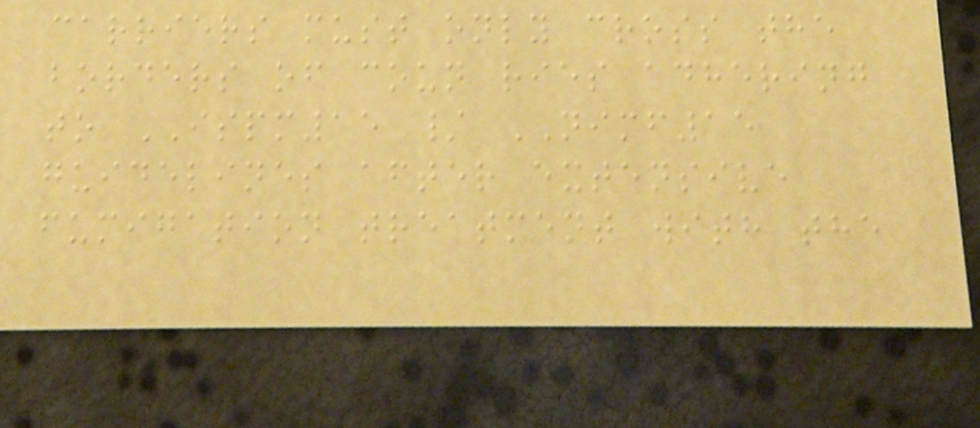carriers must only cross the
borders of coun ries adhering
to ISPM15 / NIMF15
guidelines after extensive
fumigation treatment with the
